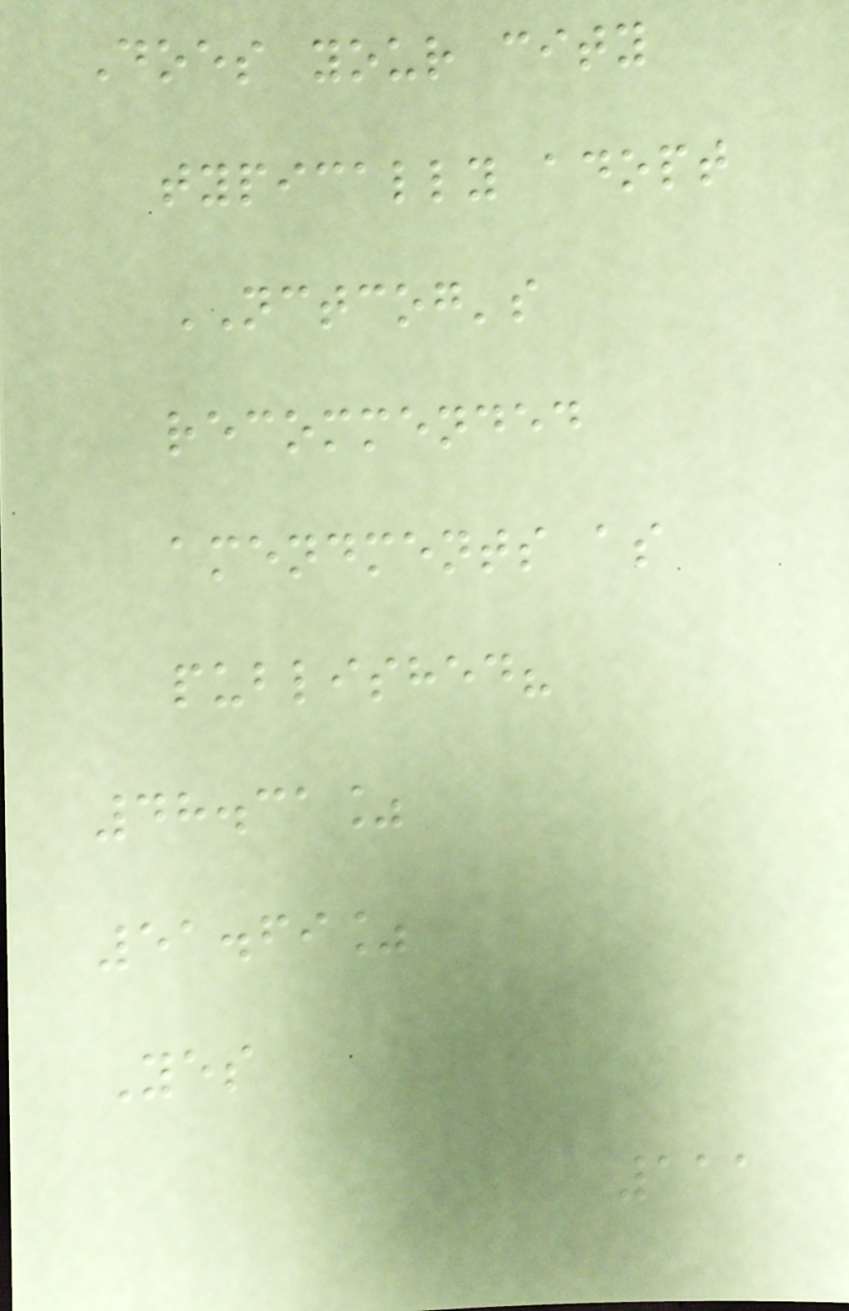Does your city
typically adopt
NCTCOG's
recommended
amendments as
published?
48.31%
51.69%
Yes
111
